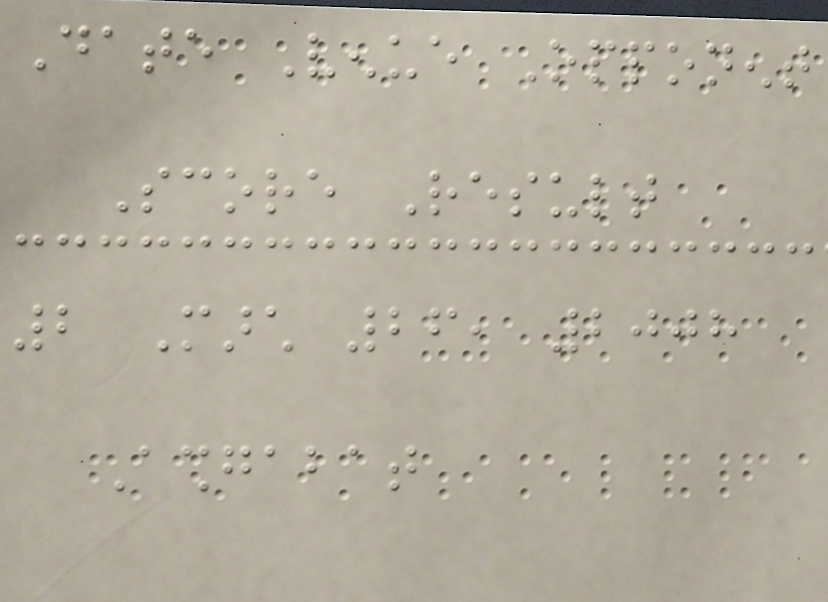Date Venue Opponent
Score Result
2 March 26, 2008
Ashgabat
